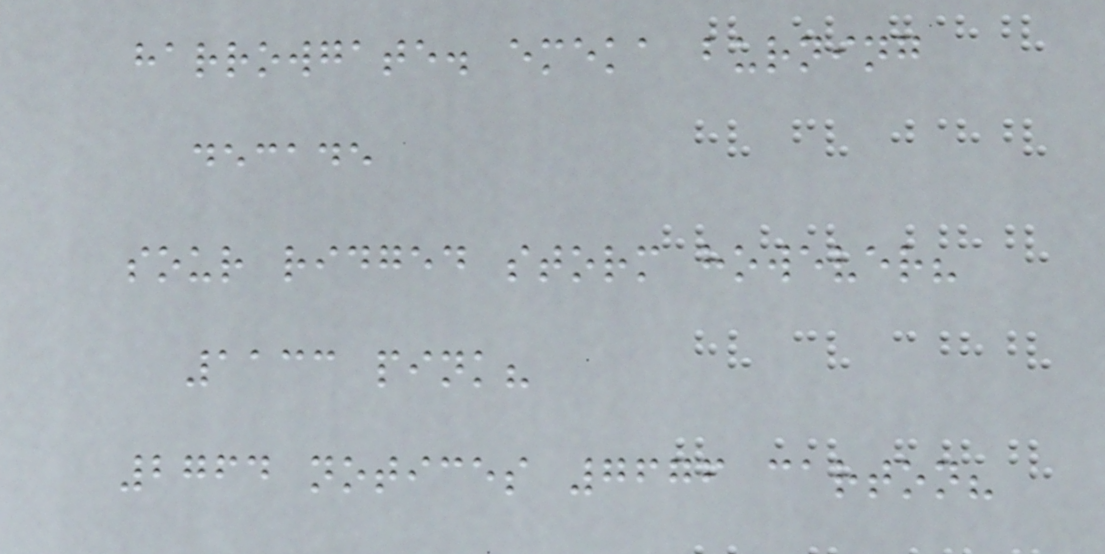harrowgate. emeka burning
decade
sour ridged storm however?
1133 pink?
2764 notices 7676 carton?
